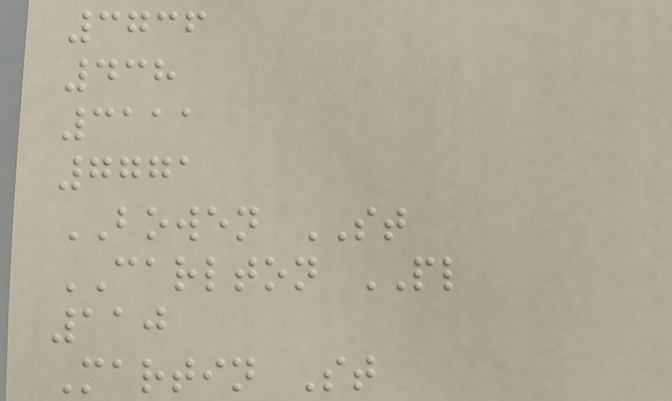3736
438
3111
7771
BOWEN ST
CARLTON PL
110
Martin St
